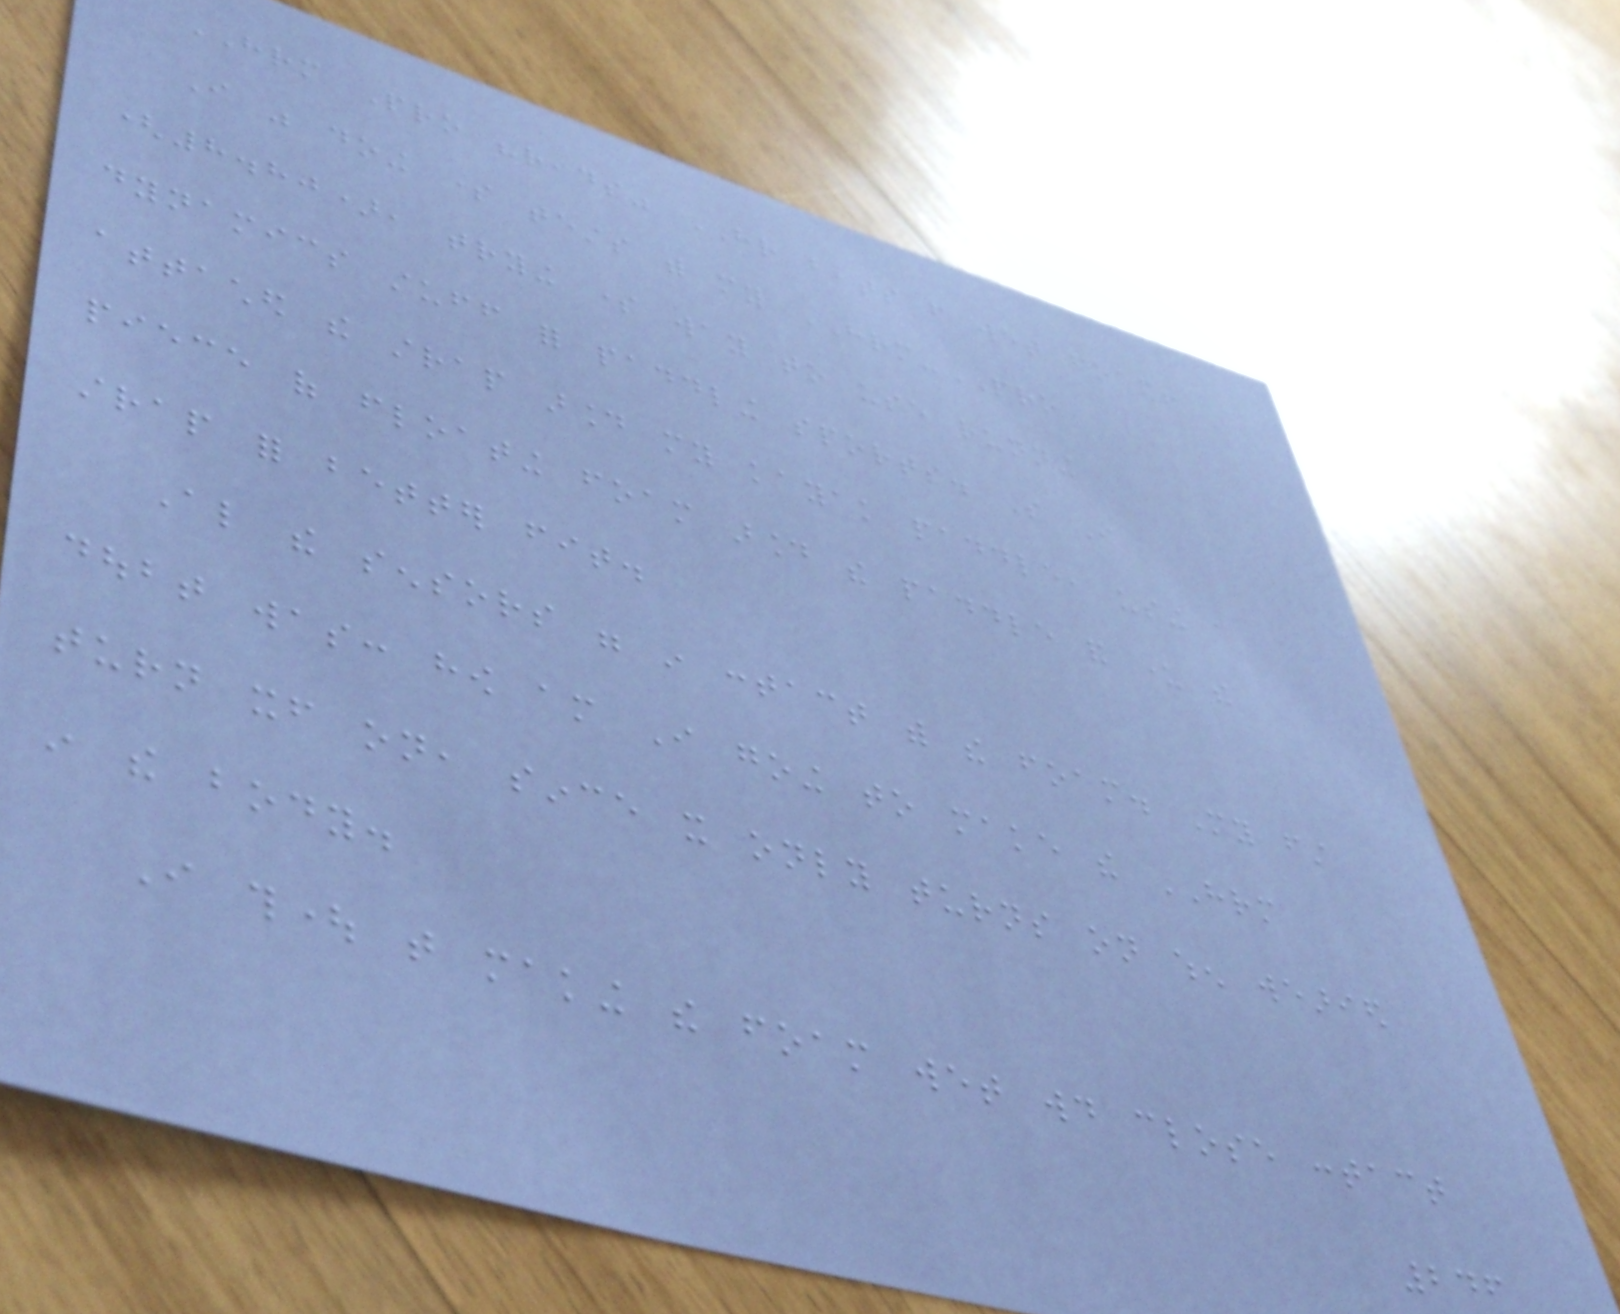HRM Pro "reads" HR beats from wet foam!
I was doing some tests with my HRM-PRO
(8.80), trying some way to use running
dynamics stuff for paddling sports. So I
attached the strap around my kayak paddle, using a
piece of floating foam around the paddle and under the
strap for better fit.
Also the sensors were in contact with the foam. My first
doubt was: how am I going to make the HRM
turn itself on, since it only turns on when wearied
in the body.
I thought that making the foam wet would close contact
246
